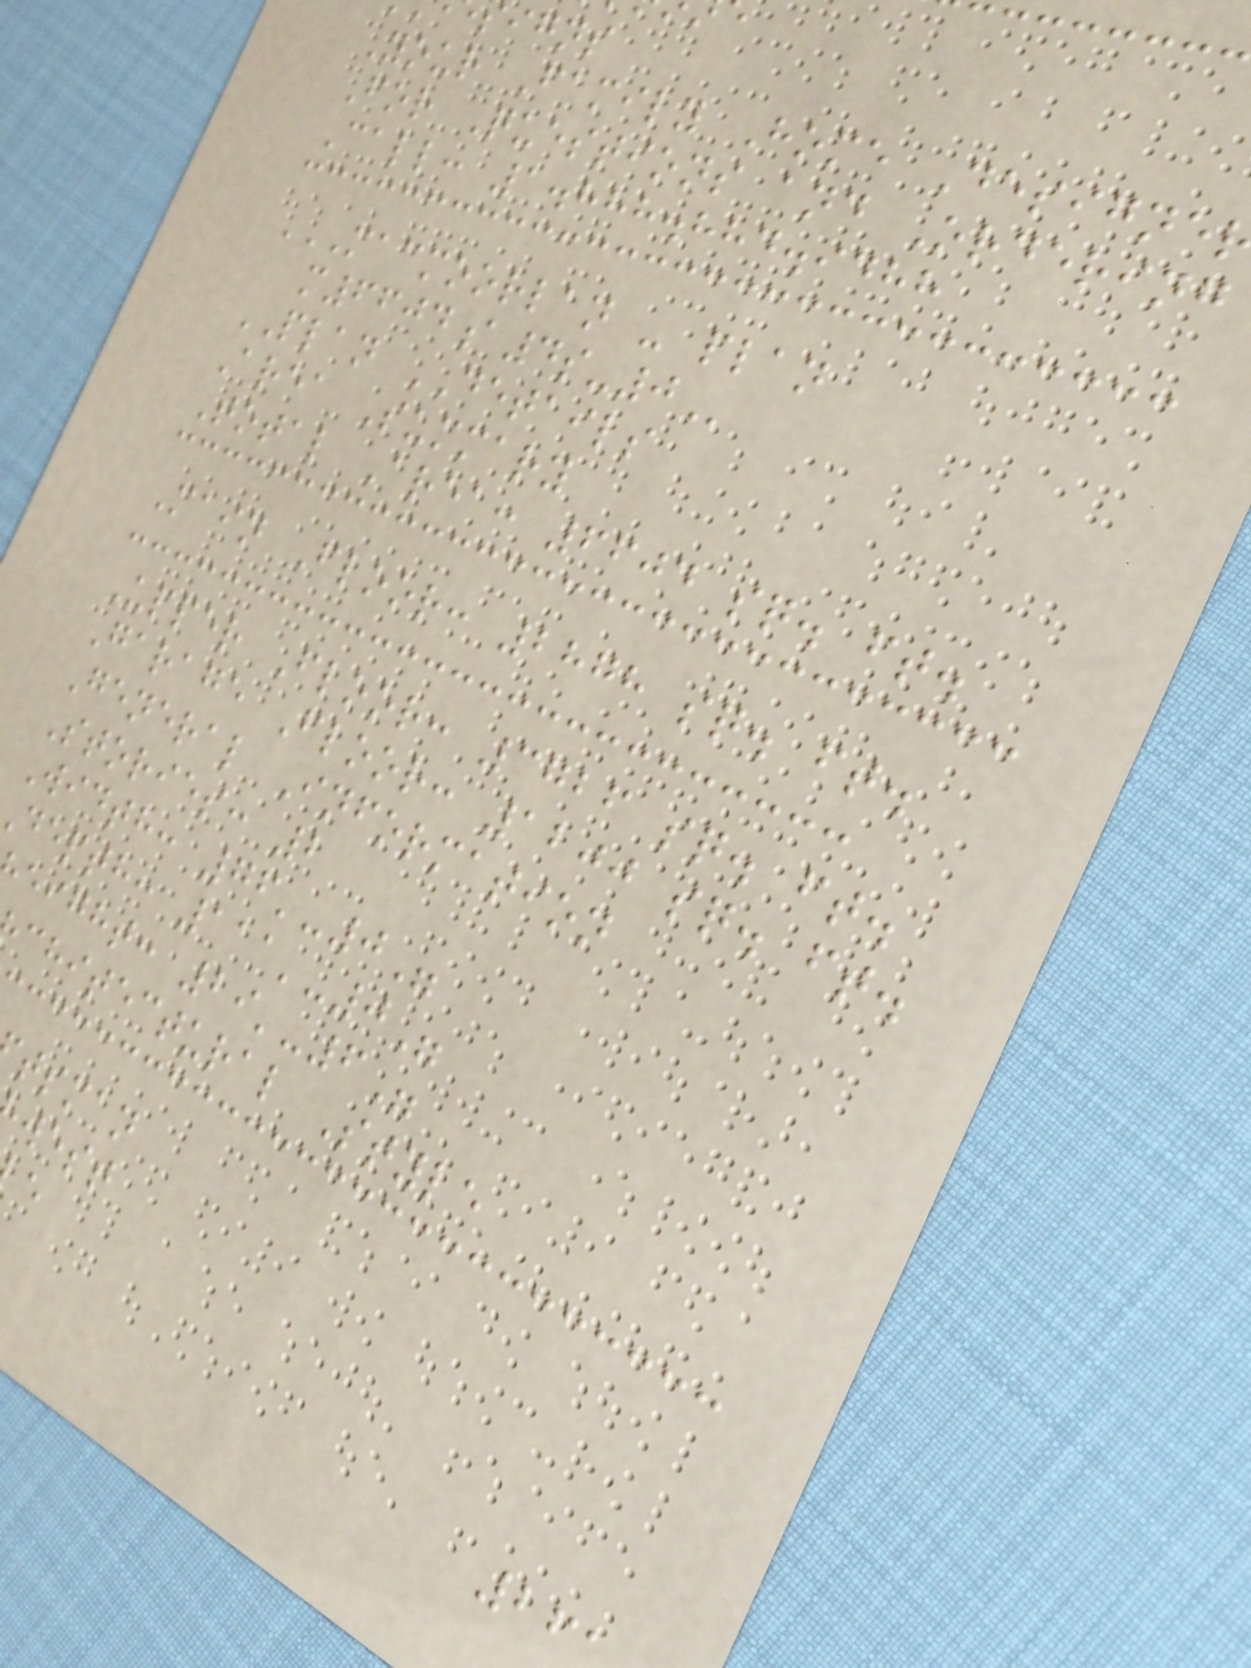signs
Your Family Home Designe
For Questions and Ordering
Call: 1.888.884.9488
MACMOORLAN - PLAN
PLAN DETAILS
Area Summary
Total Area: 6604 sq. ft.
Main Floor: 2878 sq. ft.
Upper Floor: 3726 sq. ft.
Garage Floor: 1200 sq. ft.
General Information
Stories: 2
Width: 76'-0"
depth: 111'-0"
eight: 29'-6"
chitectural Style
tsman
west
